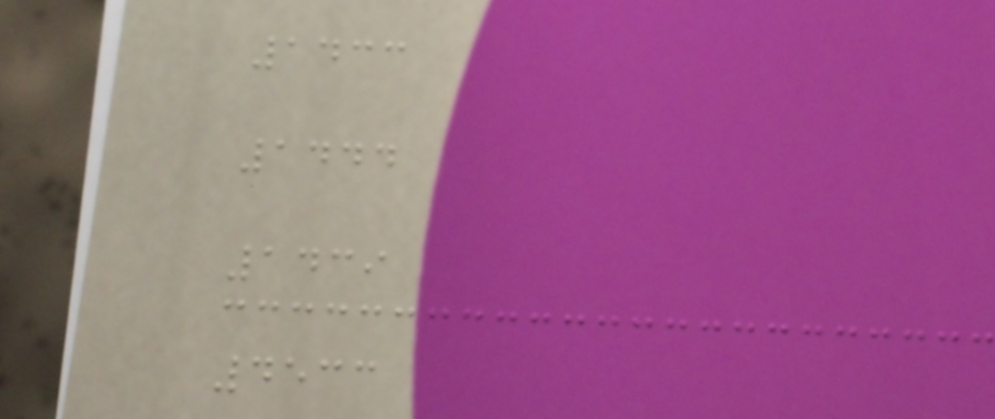1433
1444
1439
4533
